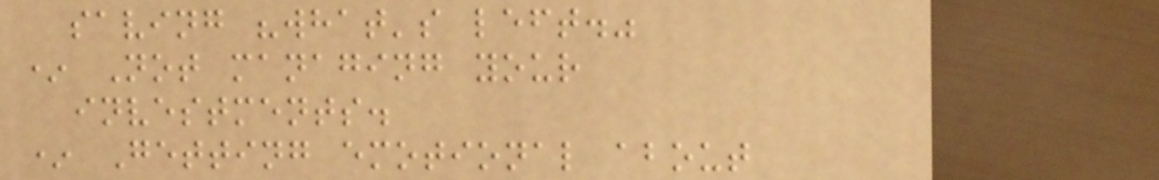saving "what's left."
* Not managing your
investments.
* Getting emotional about
